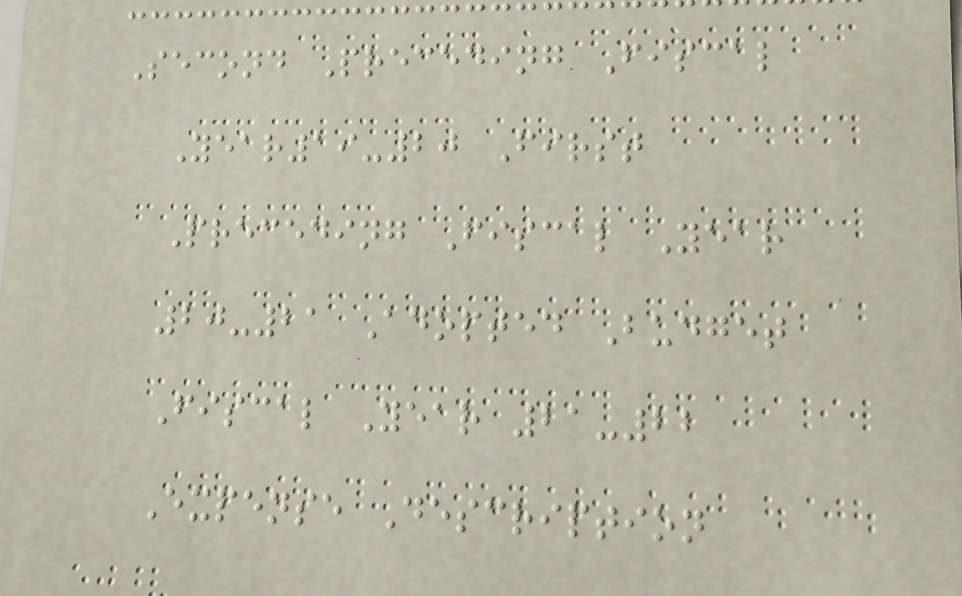Second Preceding Fiscal
Year19-20 First
Preceding Fiscal Year
20-21 Adopted Budget
Fiscal Year 21-22
Expense Description
